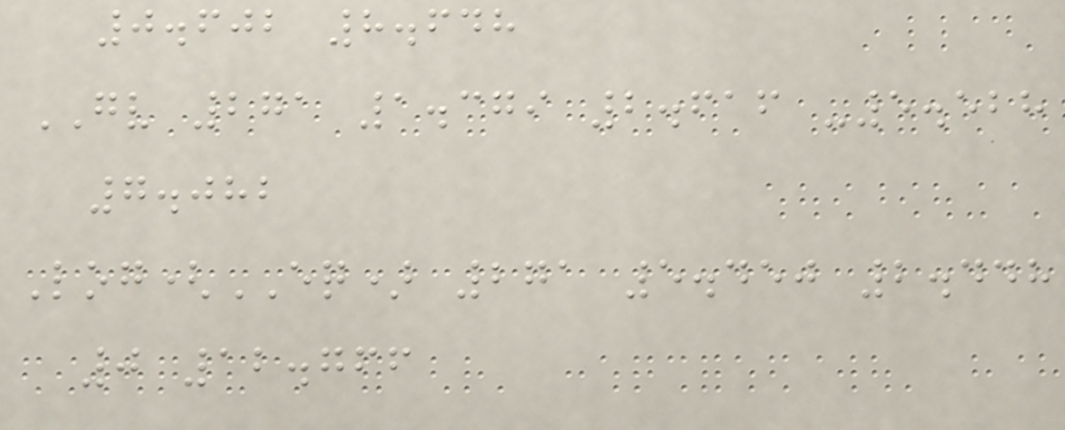0.602 8.648
GV 271 1.379 2.616 -5.528
7.082
Log(EQ) 271 5.450 2.448
0 12.766
